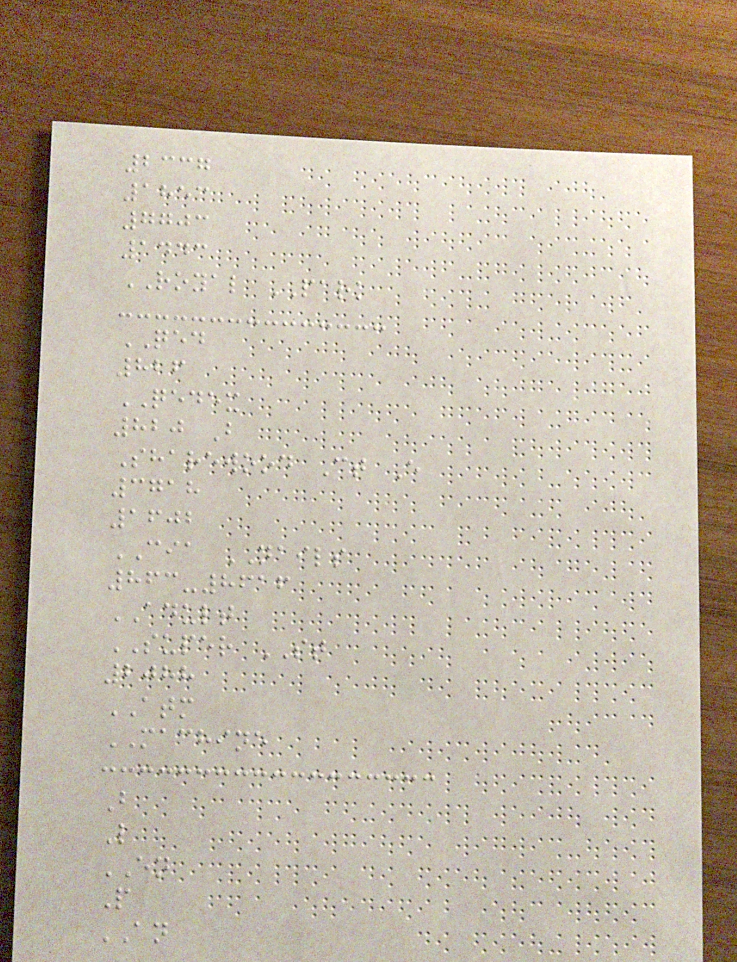2337
1853
7703
1443
ROYAL PARK
QED
826
QEDEX
820 B
Sharewood Ct E
3718
1602
CIA NAILS
863-8616
ADULT
SUPER ST
2088
ATM
MACHINE
B
L
EN
P
AN
